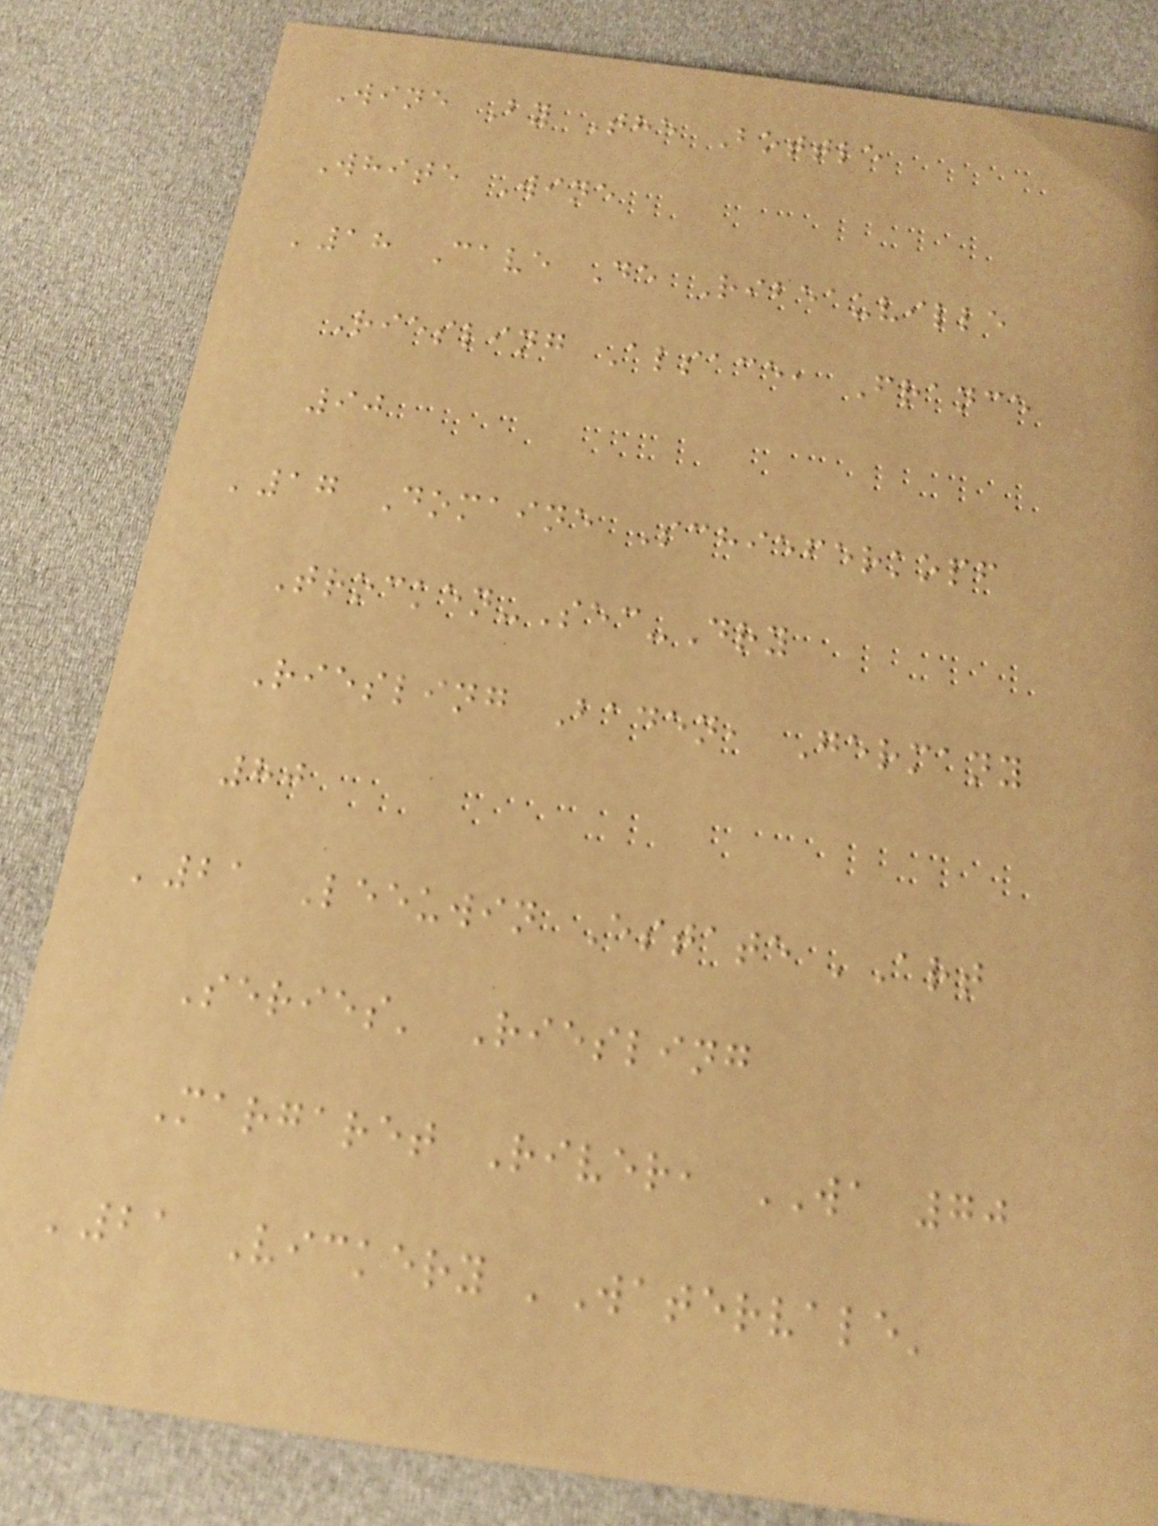Wine By The Bottle
White Wine
'18 Cave De Ribeauville
Riesling Alsace, France
90
'17 Domaine Schieferkopf
Trocken-Sec-Dry
Riesling Baden, Germany
80
'21 Leeuwin Estate 'Art
Series' Riesling
Margaret River, WA 70
'21 Vickery 'Watervale'
